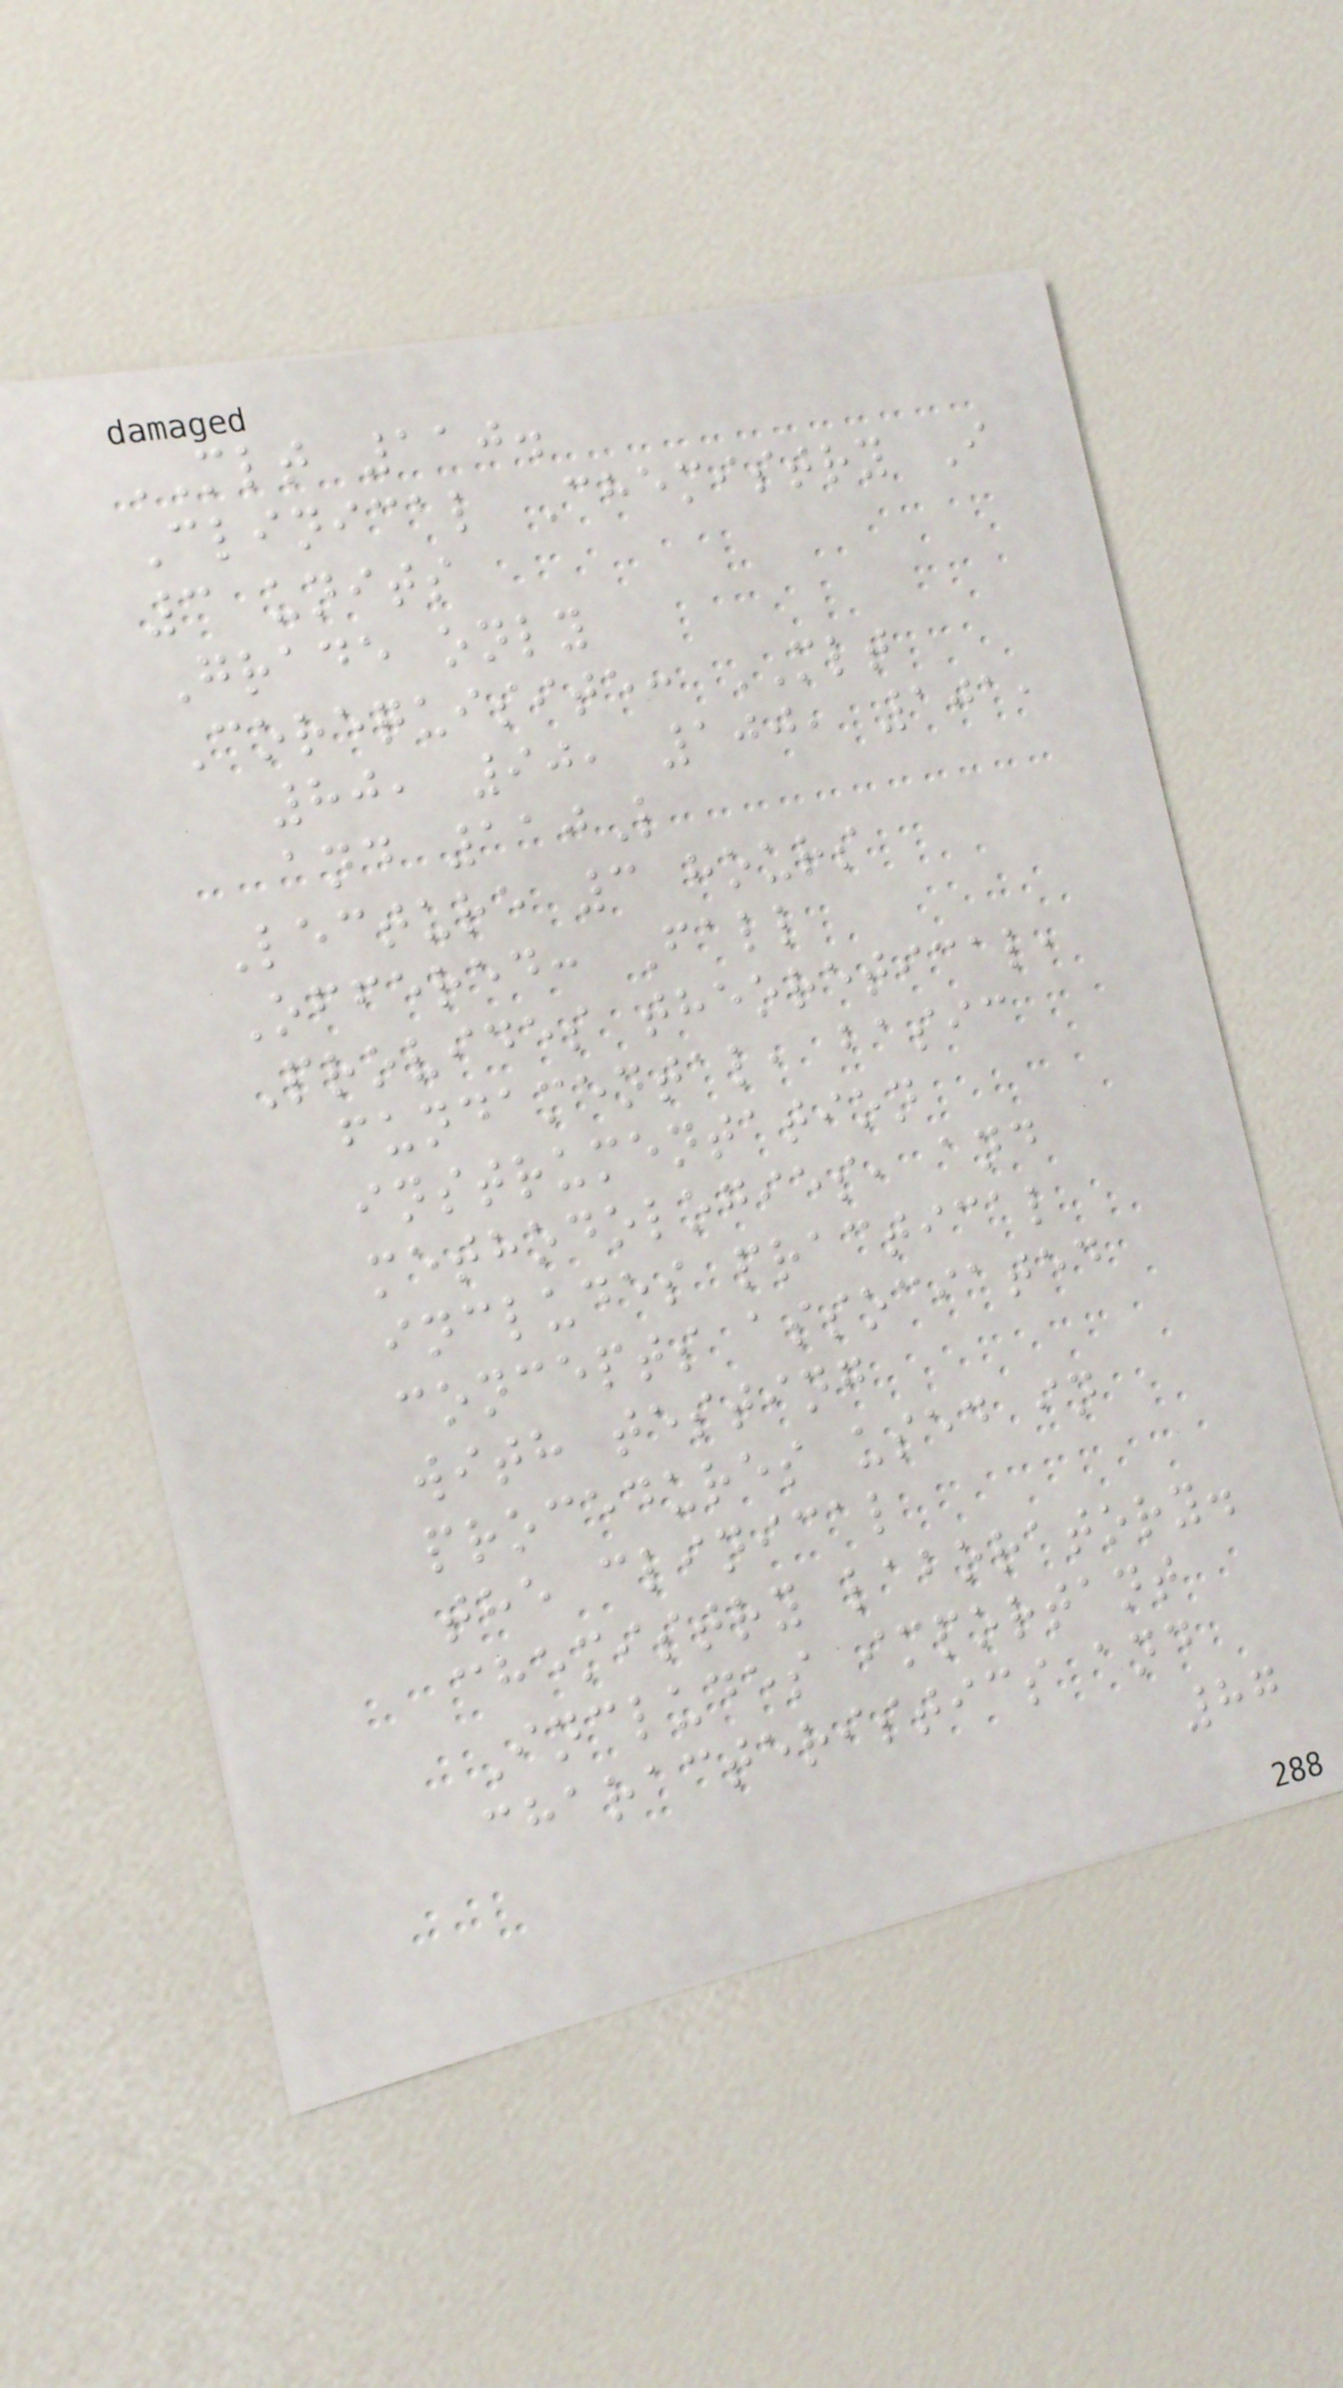MLT 110.
Clinical Chemistry I
3 units
Grade only
Corequisite: MLT
80, 90, 100, 101,
and 110L
Lecture 3 hours
Offered: Fall
Provides theoretical,
fundamental, basic
instrumentation
methodologies, and
includes practical
concepts associated
with testing
procedures used in
the clinical
chemistry laboratory.
Includes important
characteristics and
87
